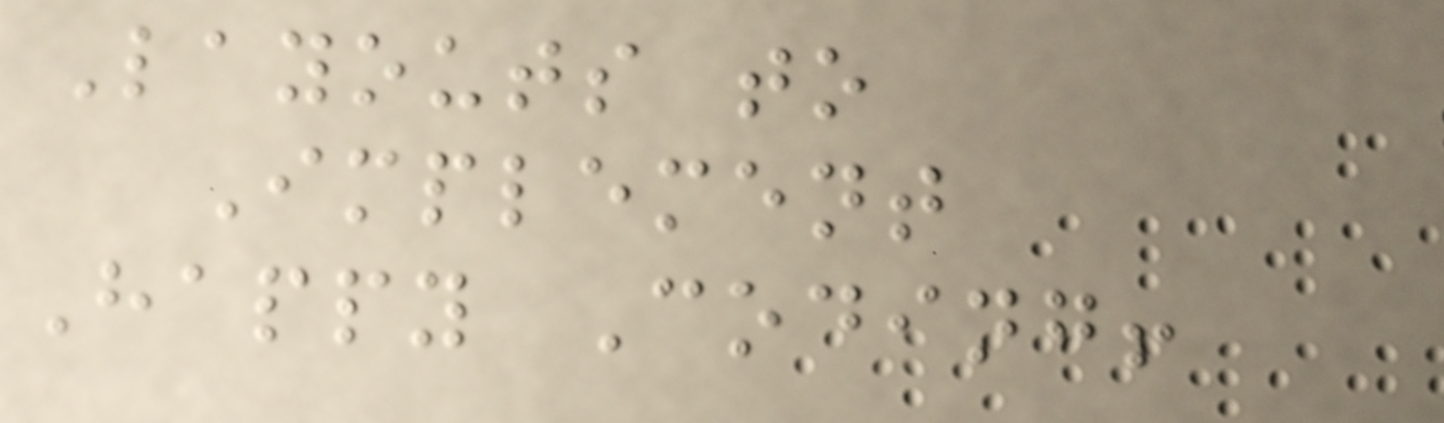Layouts to
Implement
Happy Coding!
